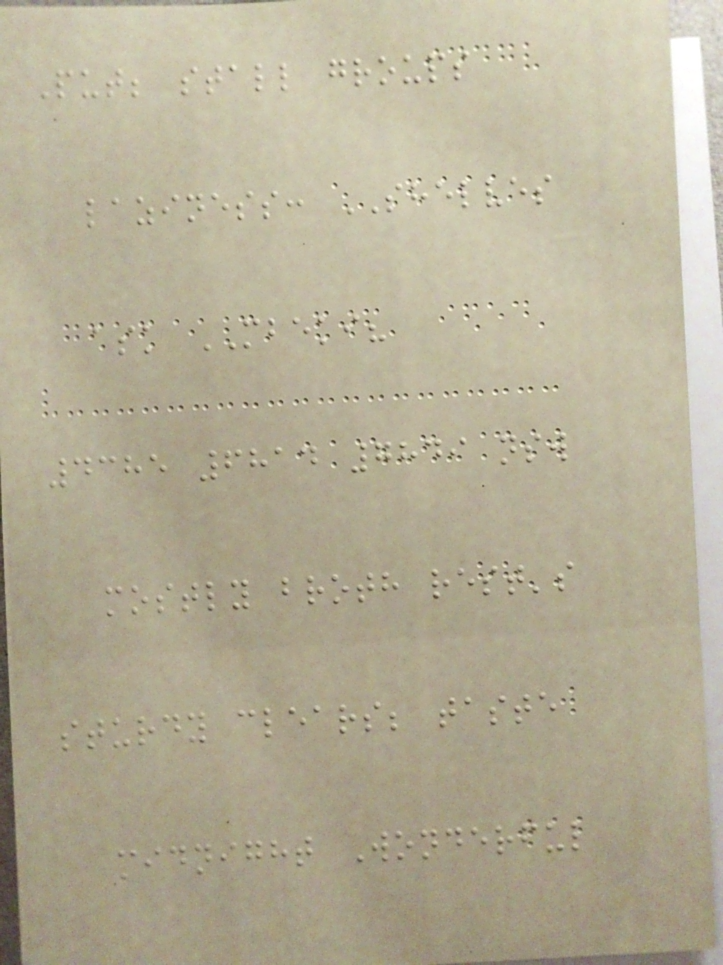Put; stall groups
laziness: SHELVES
ask MBEKI?
4385 6814 7849 nsw
mostly broth rest's
sturdy clears; taste
midnight Wonderful
